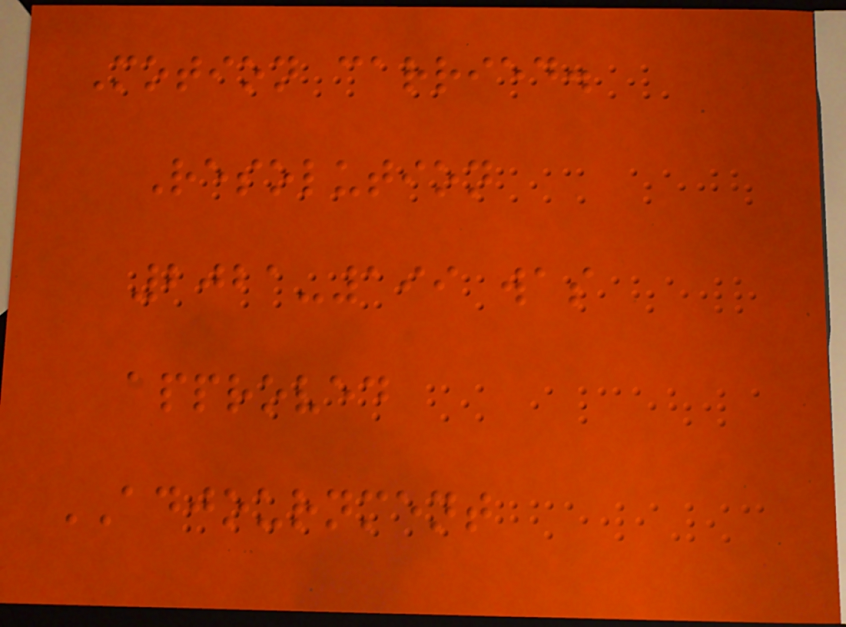Motion carried.
Resolution
2021-199 was
approved
ADJOURNMENT
